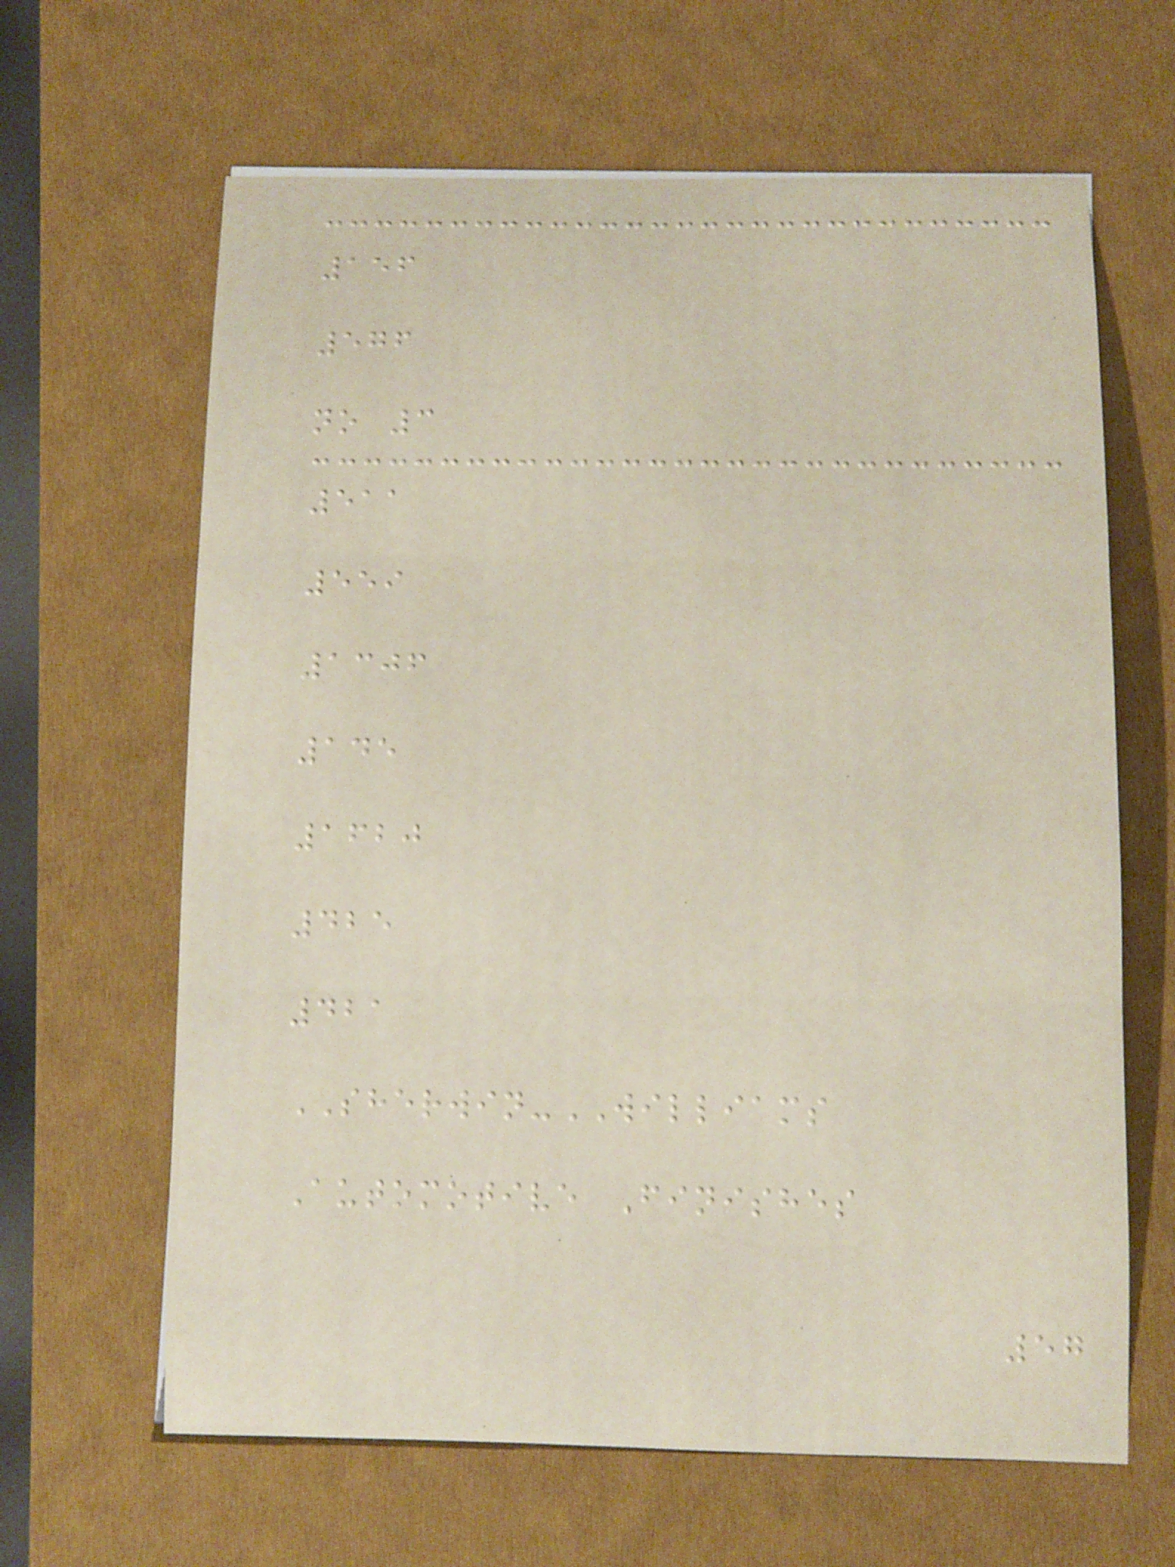156
576
no 3
511
559
1306
145
1620
425
421
SHERWIN-WILLIAMS
Automotive Finishes
57
